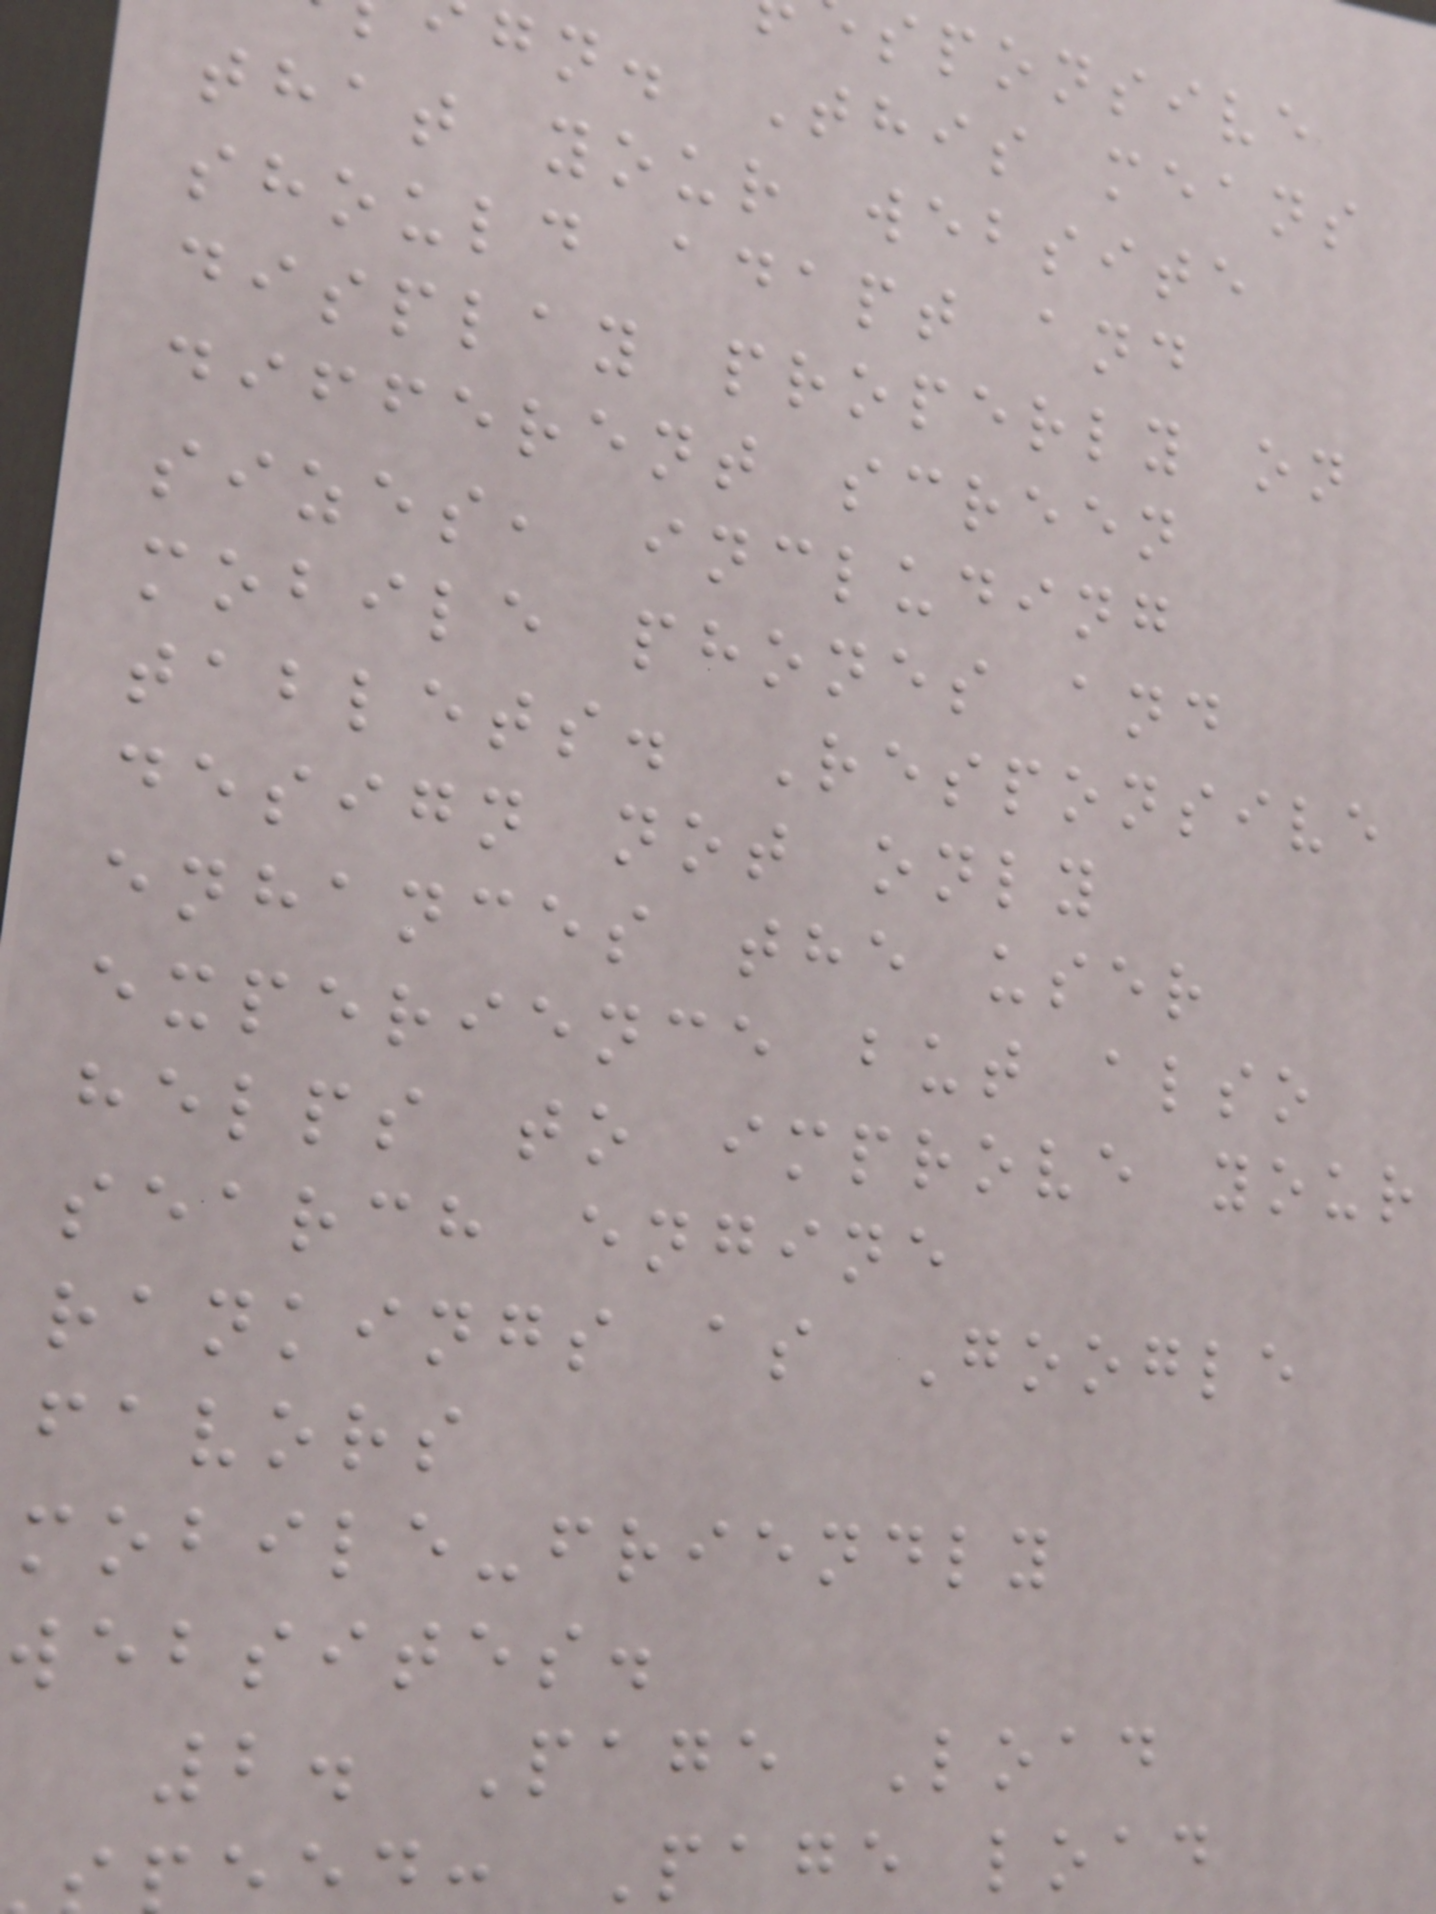sponsive
gn. This means
that your website
should adapt and
display properly on
different screen
sizes, including
mobile phones and
tablets. Responsive
design not only
enhances the user
experience but also
helps to improve your
search engine
rankings as Google
favors
mobile-friendly
websites.
2. Page Load
ed: Page load
